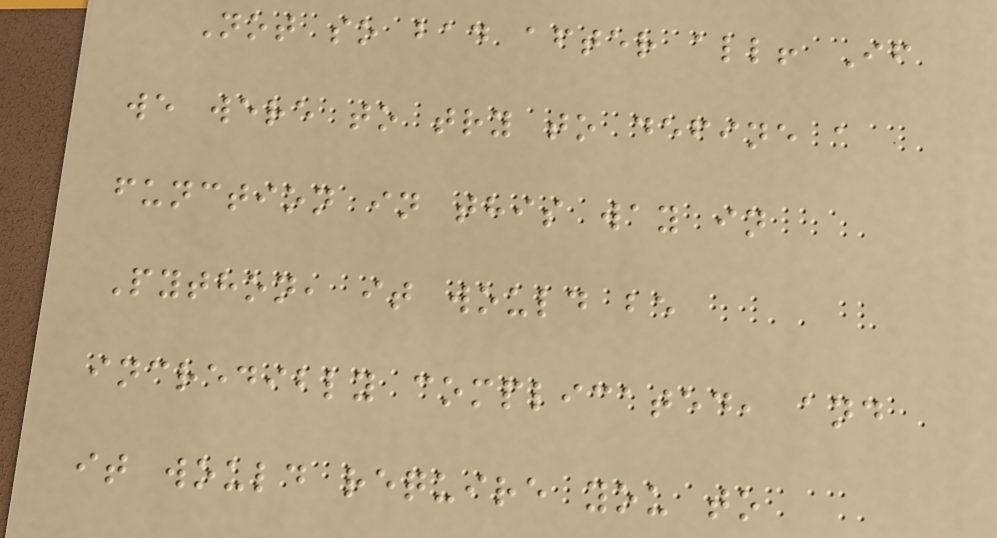Not so bad after all! If
we were to try to define a
function in this way in
Python, it would be
incredibly complicated, and
it would require you to
